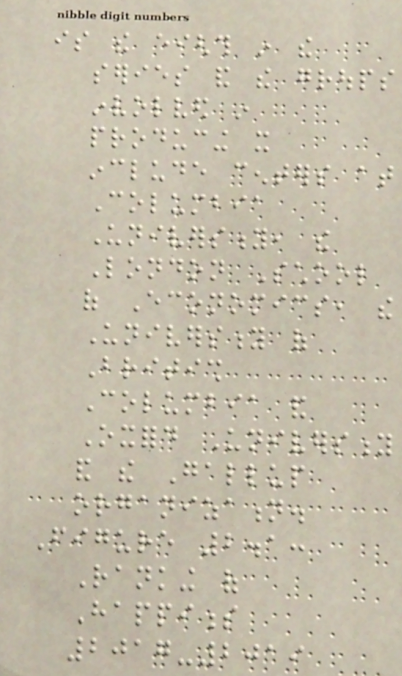is the eighth in the
series and the groups
involved in
producing it
include centers at
Columbia
University, the
London School
of Economics, the
University of
British
Columbia and
Oxford University
and the Gallup
organization.
Figure 2.1:
Ranking of
Happiness
2017-2019
